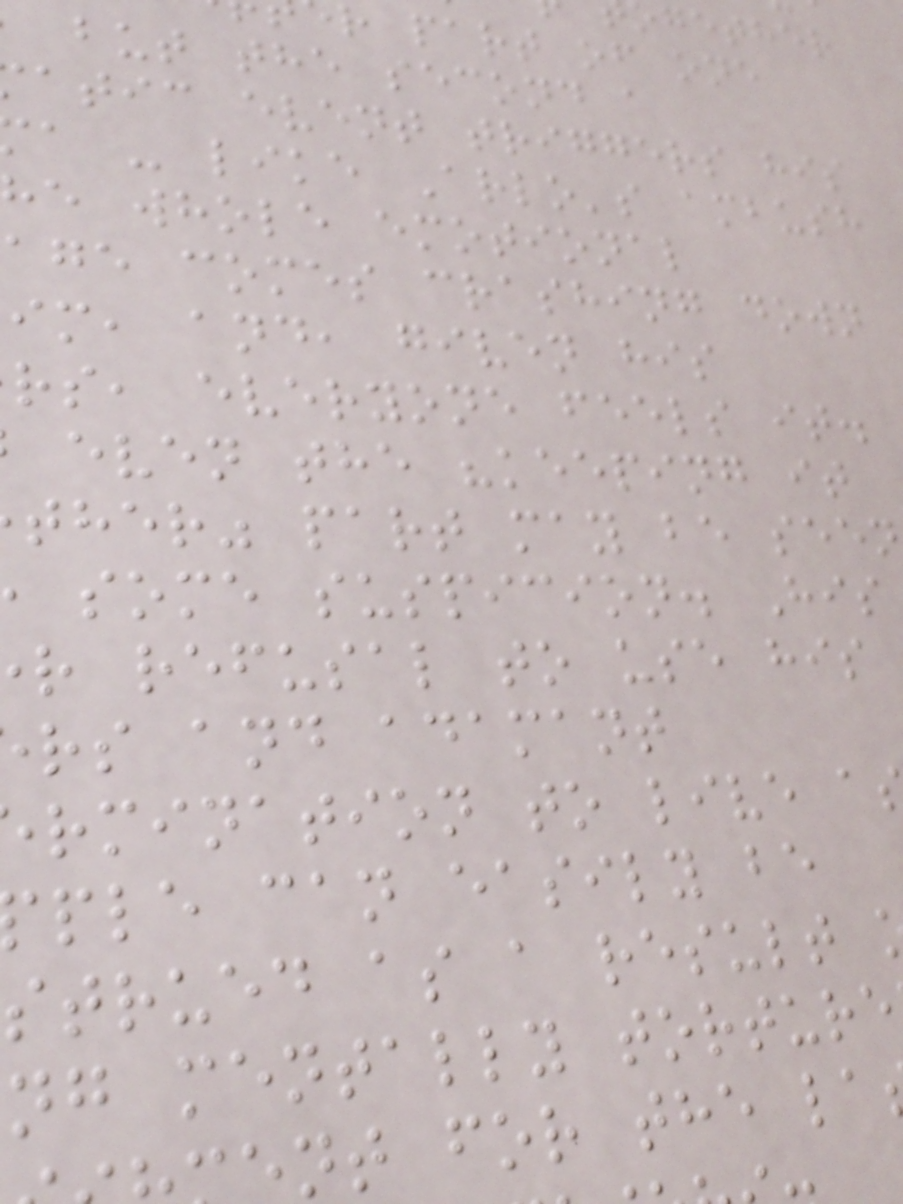r part of one
but the second a
atic event triggers his
a - like Arlo's ambush
e whole emotional
age comes crashing down
im, and, given his
rs, everyone feels it.
even the "keeping it
ther" part may be seen
some suspicion. His
r refusal to use his
rs and adamant
rmination to live a
ple can easily be
strued as a result
ng mentally torture
nt for the la
